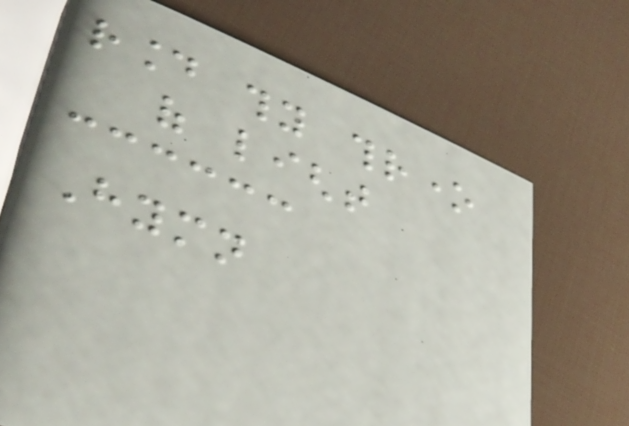round thy throne
of light
Hymn
